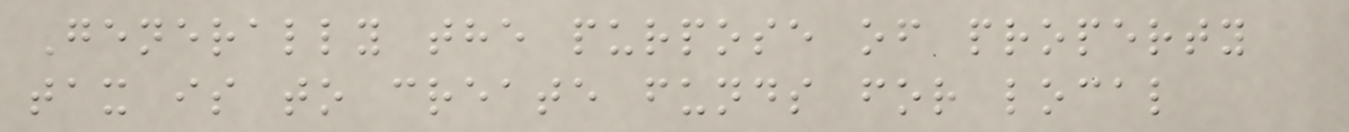Generally the purpose of property
tax is to create funds for local
